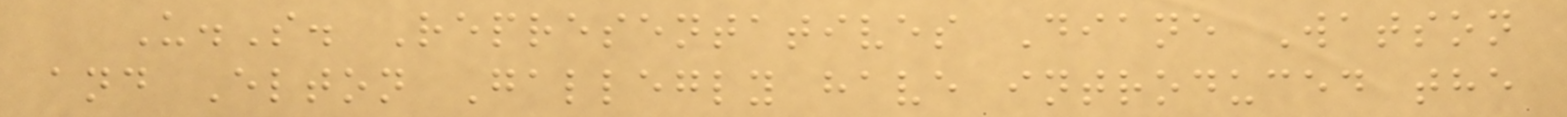U.S. Representatives Diane Watson
and Elton Gallegly have introduced the
